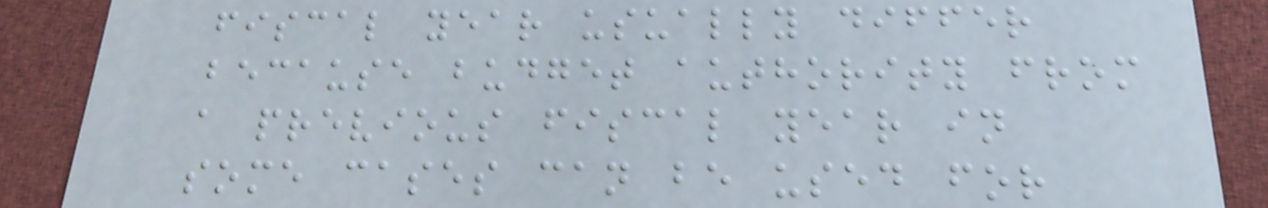fiscal year usually differ
because budget authority from
a previous fiscal year in
some cases can be used for
